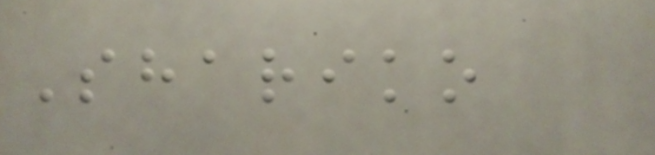Shariko
